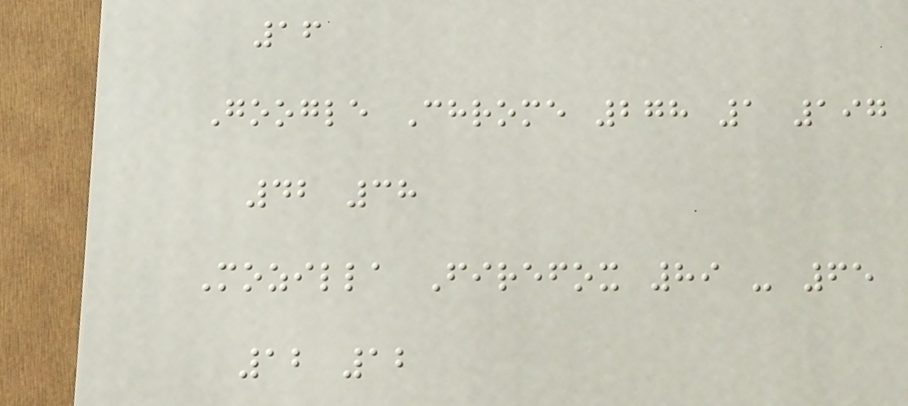16
Google Chrome 278 1 197
42 38
Mozilla Firefox 89 - 65
12 12
